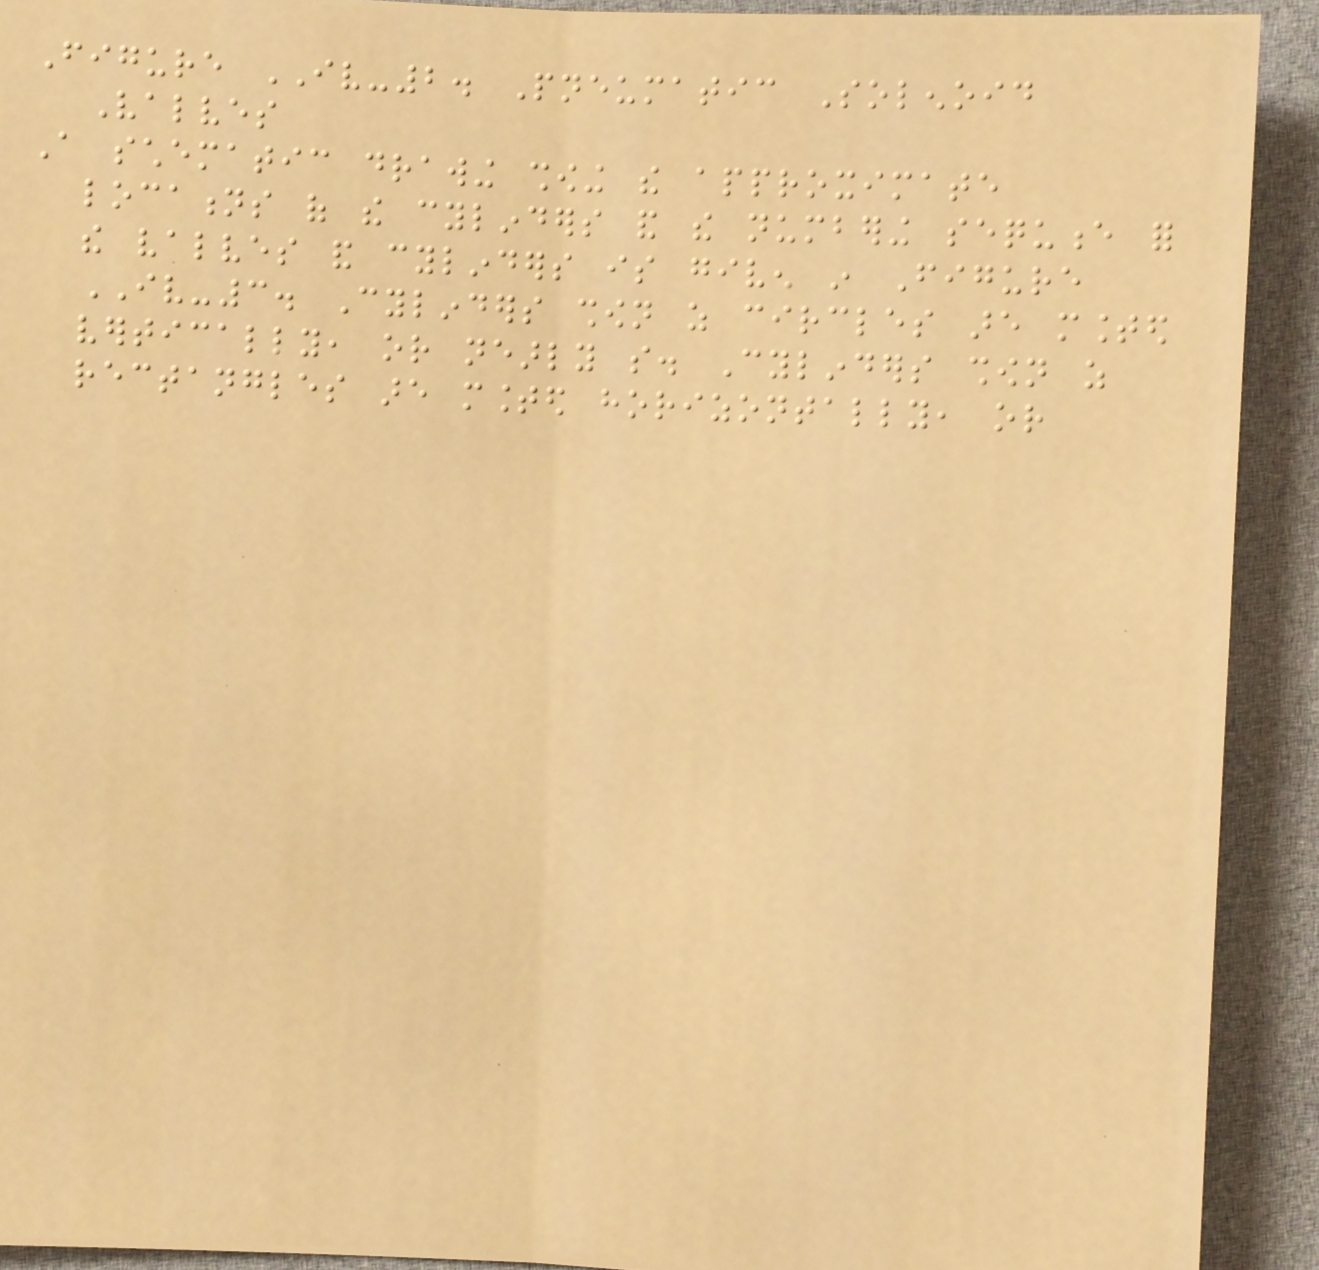Figure IV-2. Pneumatic Solenoid
Valves
A schematic drawing showing the approximate
locations of the cylinders and the numbering sequence for
the valves and cylinders is given in Figure
IV-3. Cylinders shown as circles are mounted
vertically, or nearly so. Cylinders shown as
rectangles are mounted horizontally, or
